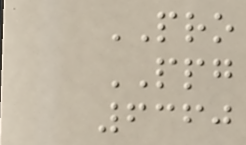PRO
PPG
6360
